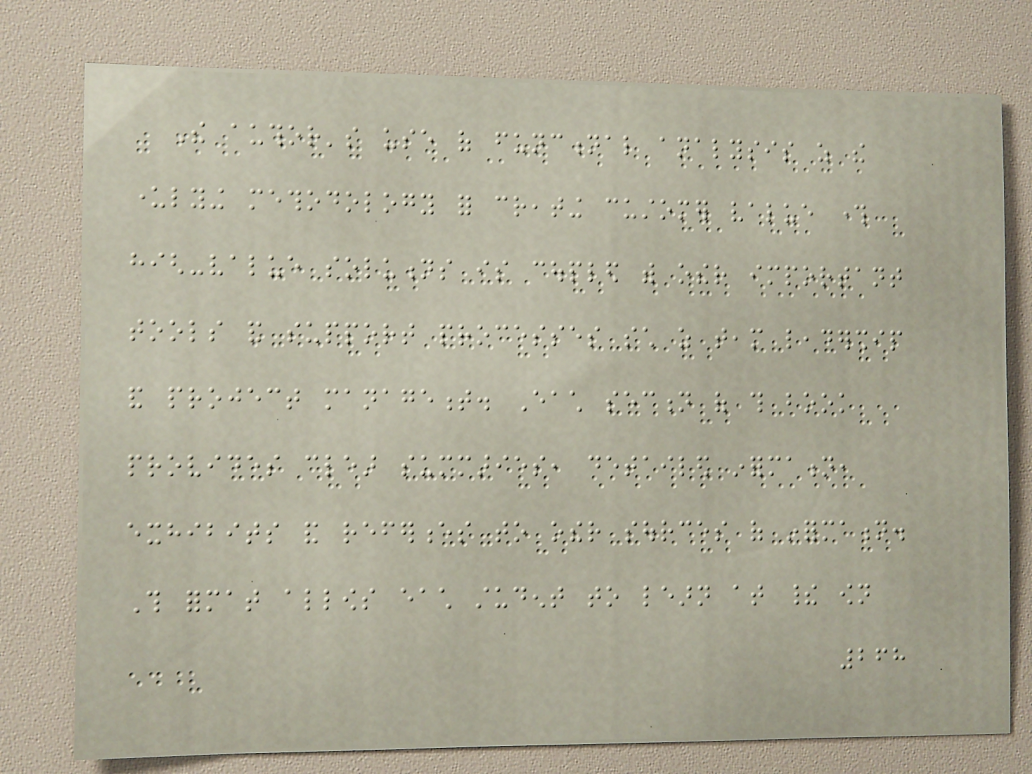The author's use of functional analysis as the
underlying methodology for creating customer value through
high-value solutions is coupled with other important
tools and support processes such as team leadership
and project management. Each section of this book
provides clear summaries, detailed information,
exhibits and references to other sources of information.
This format allows each student to learn at their own
268
